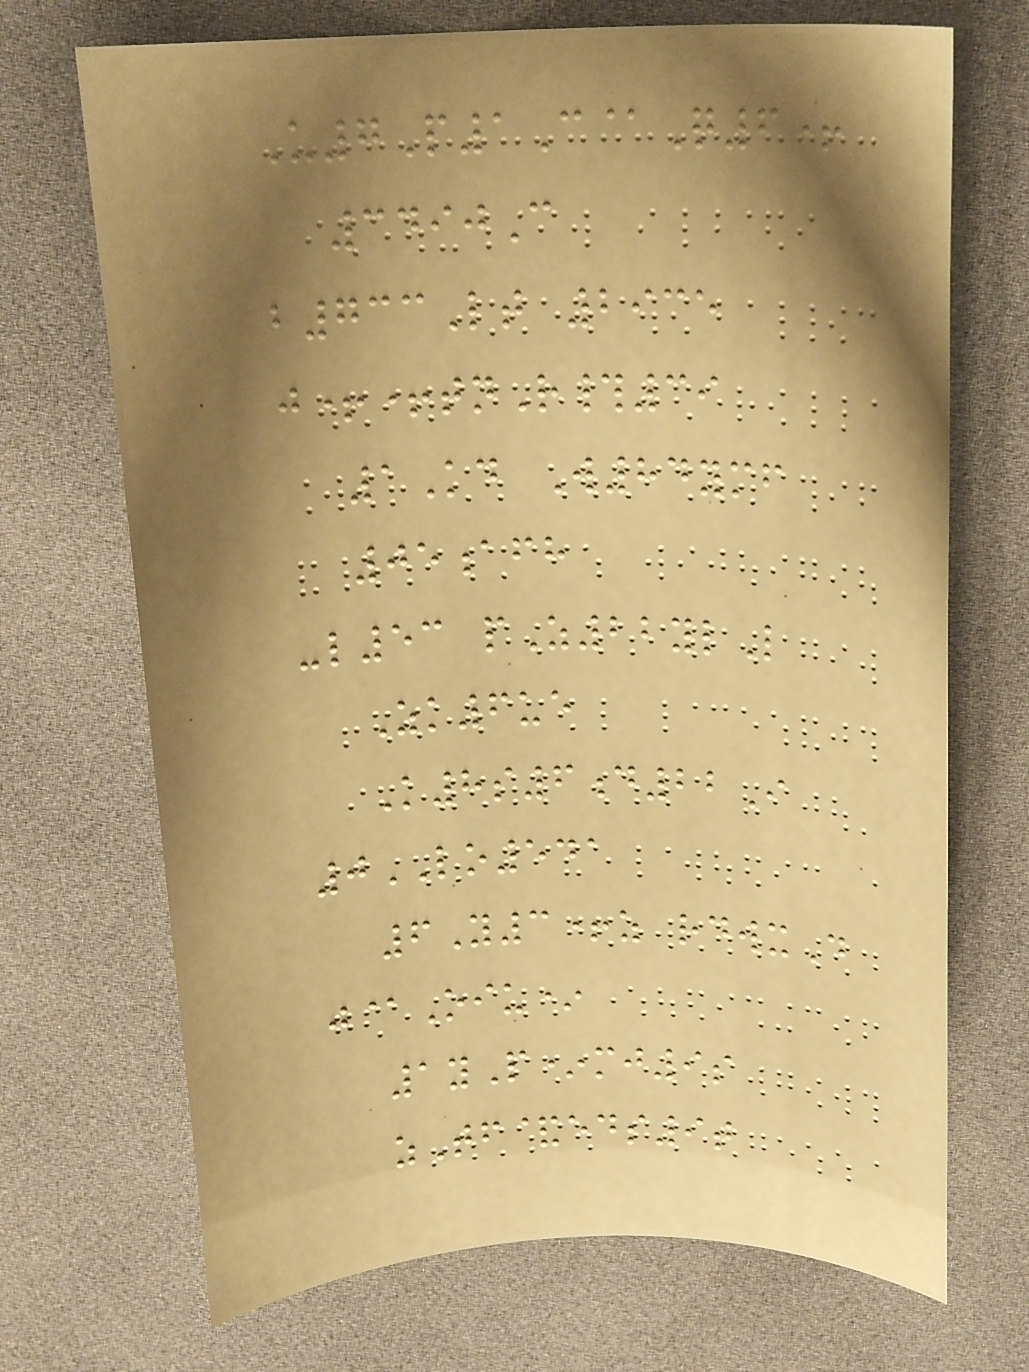U7P1C@Q6+
3490C
b733Lt 2935
j++tnR#39
1Kd W84ymf
05afh
-l53 pZ22ylL
Zk6ue
K8s6d22I
0LO541
6Y3+z rdwxD
j@Oiu*
1yP*mj9s
zTf&eds9t
